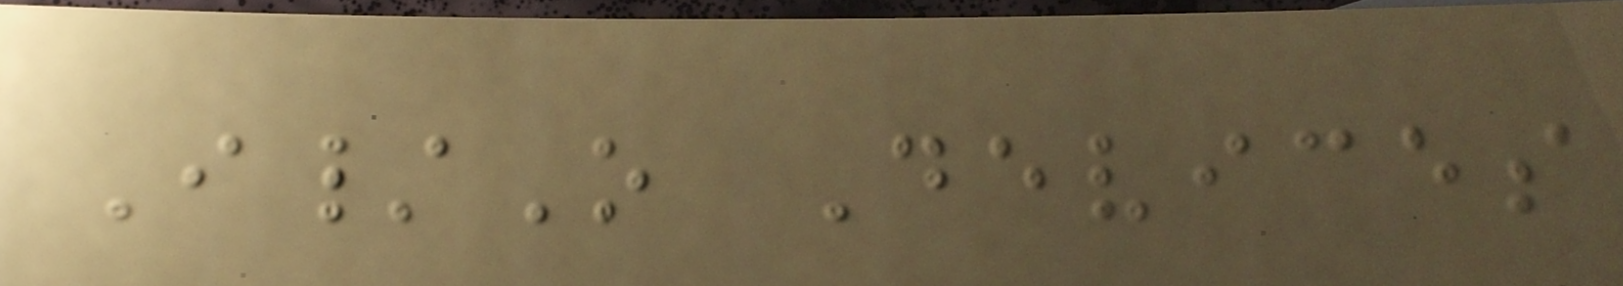I/O Devices
